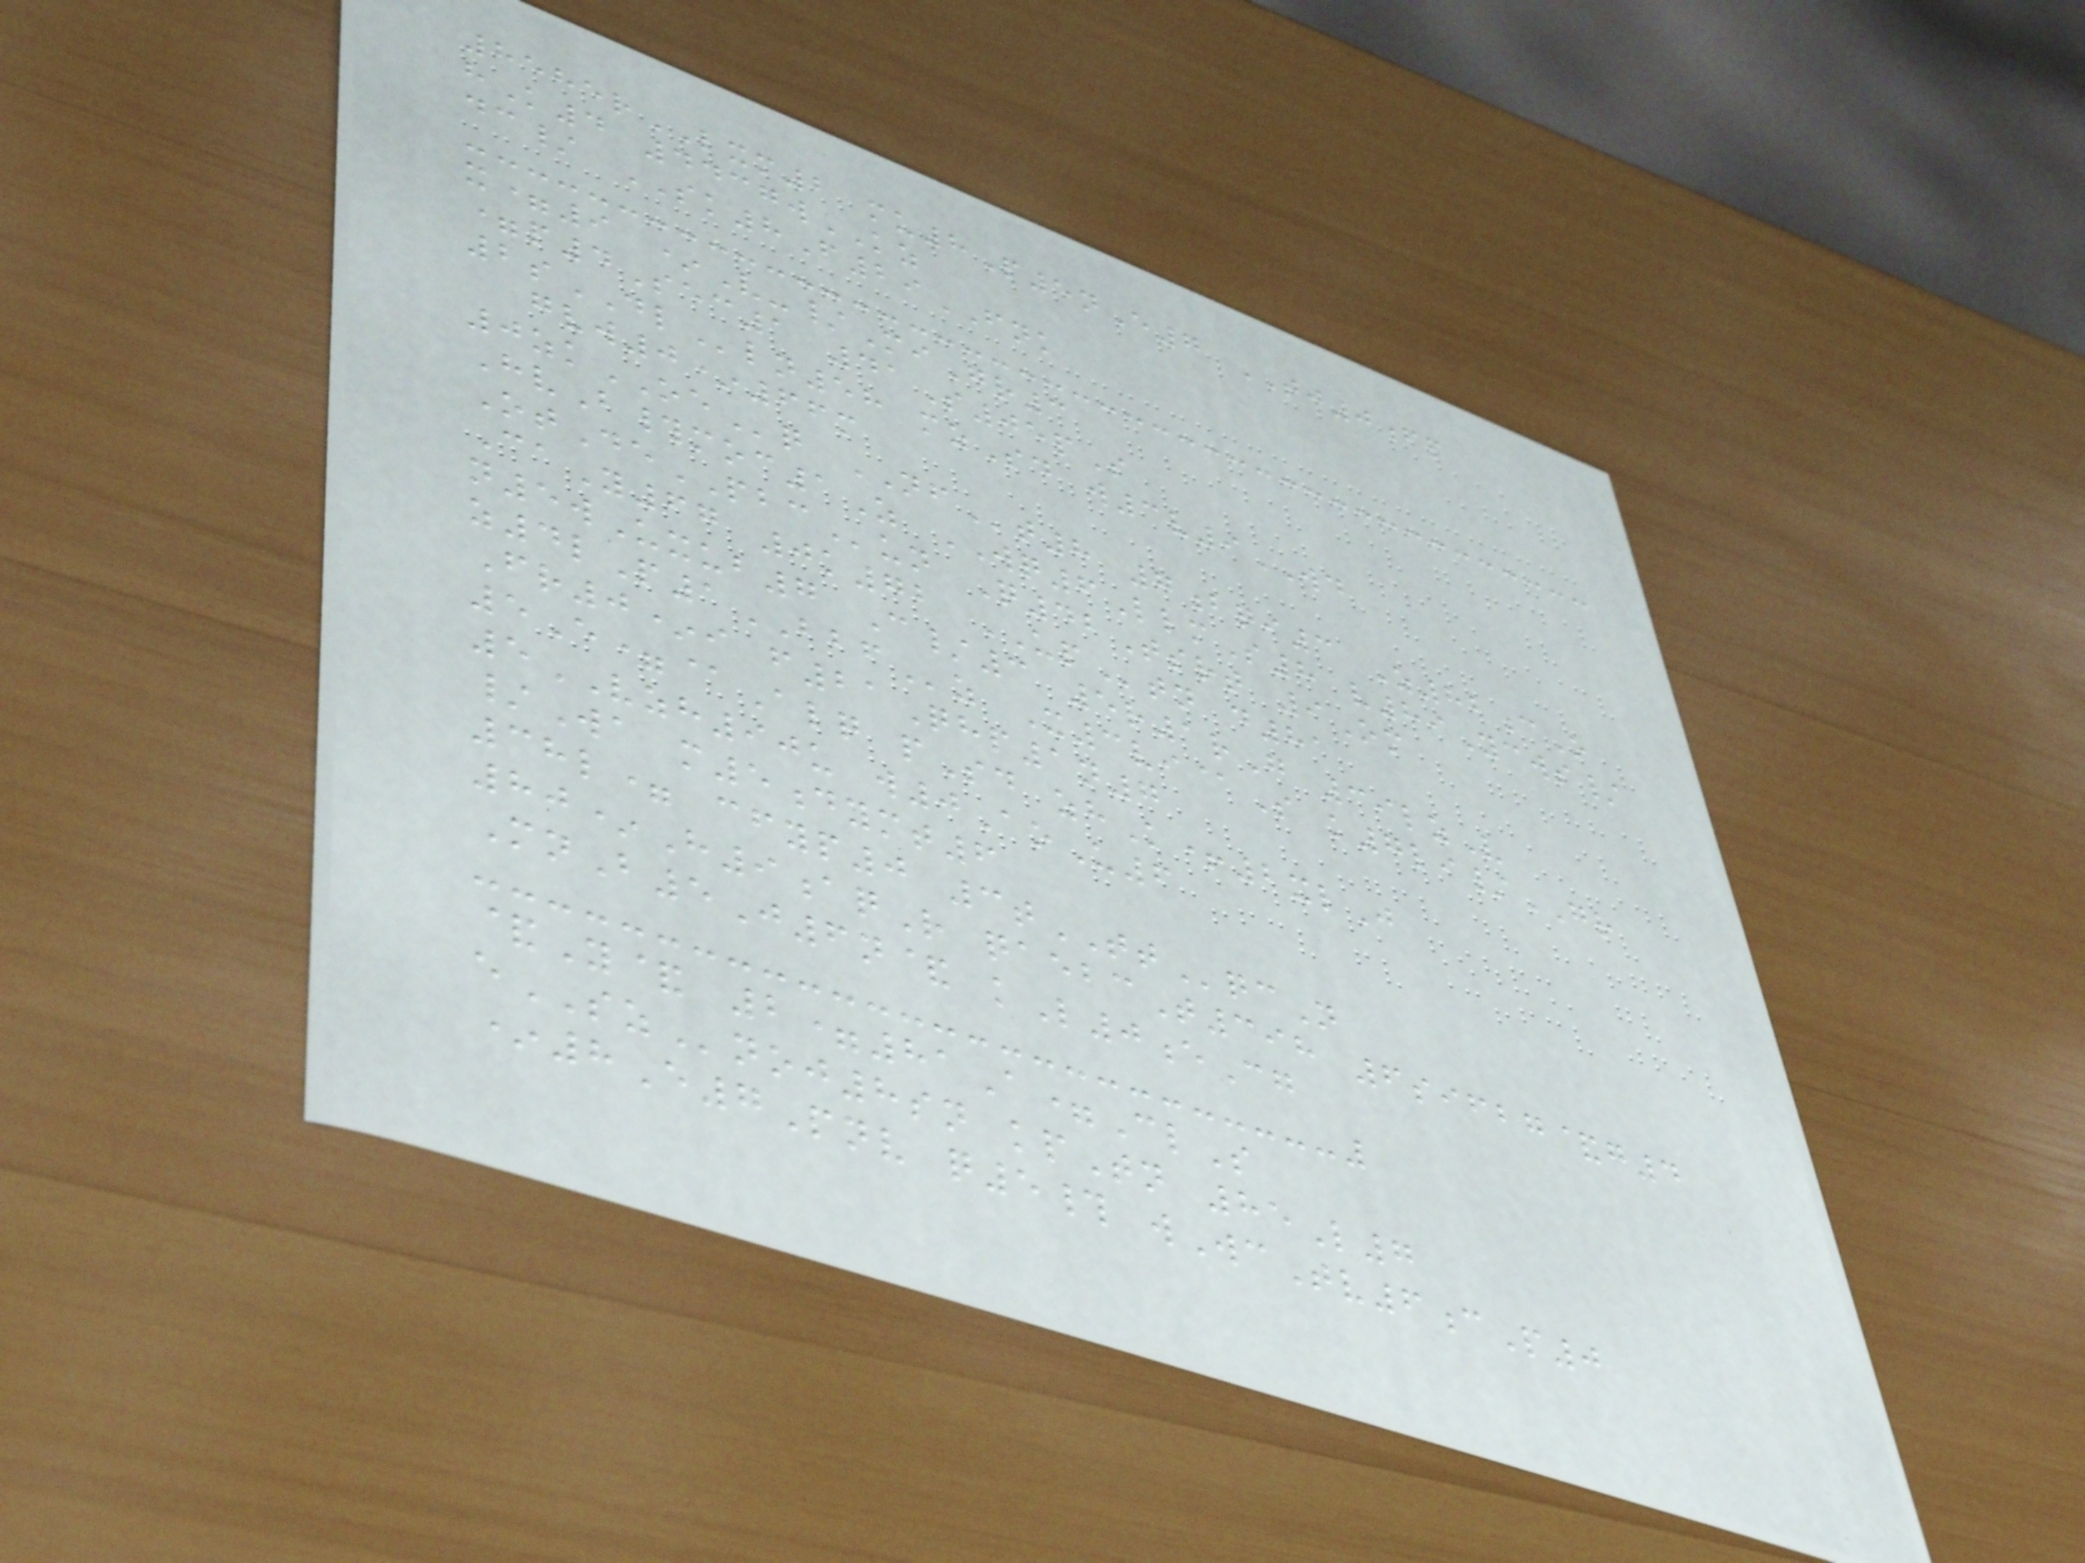8585rLXM2 mu8P5nE7 TJ0fp
hK4 4437wKZ
dc/ SK8F29FNK
x=9 *V-/MiGr3
=p4Sec1 41S05pS
2sDLln58 mzSd w3v9WD
gvw0*66m
0zkOEq NFt8 7bqi3 Z82cO
HvB#moc1Z WQ6LlmS8 v89Ycws/
OtDePBCun Q42Tsrt 9Om
CaY67 0k72 UPtn d81
n5wUxub7 C/3 5r1rG 39lzV
z4lP1BBFz X3vi@S k7li/GR
Fr0*i f21Qhp1n7
5E=@Alq pSd zhK+2xlJ
5VZH90u w0AoU6
/Wa m5dymt6
38l= cfyp0 3tTTqcN
80*H9aqR qaebcT398 6sifbg&g4
MnB5J6n& kL0eCg
&Y& 2=81A=ClS
eSZnoj8sn kpTn 85L7
*8E7Pnv q5# wWcTv6cP0
